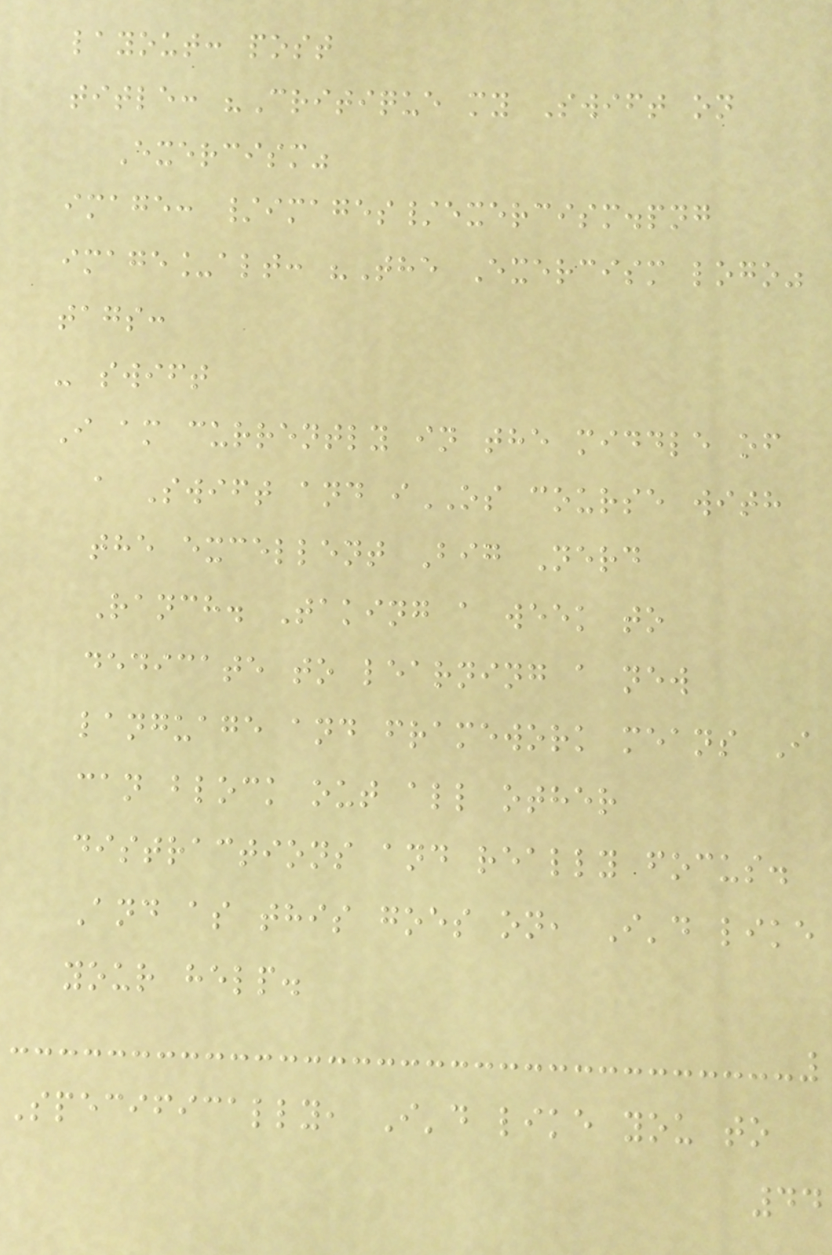layout: post
title: "Critique my Swift on
Exercism"
image: /images/exercism.png
image_alt: "The Exercism logo"
tags:
- swift
I am currently in the middle of
a Swift and iOS course with
the excellent Big Nerd
Ranch. Taking a week to
dedicate to learning a new
language and framework means I
can block out all other
distractions and really focus.
And as this goes on, I'd like
your help.
Specifically, I'd like you to
44
